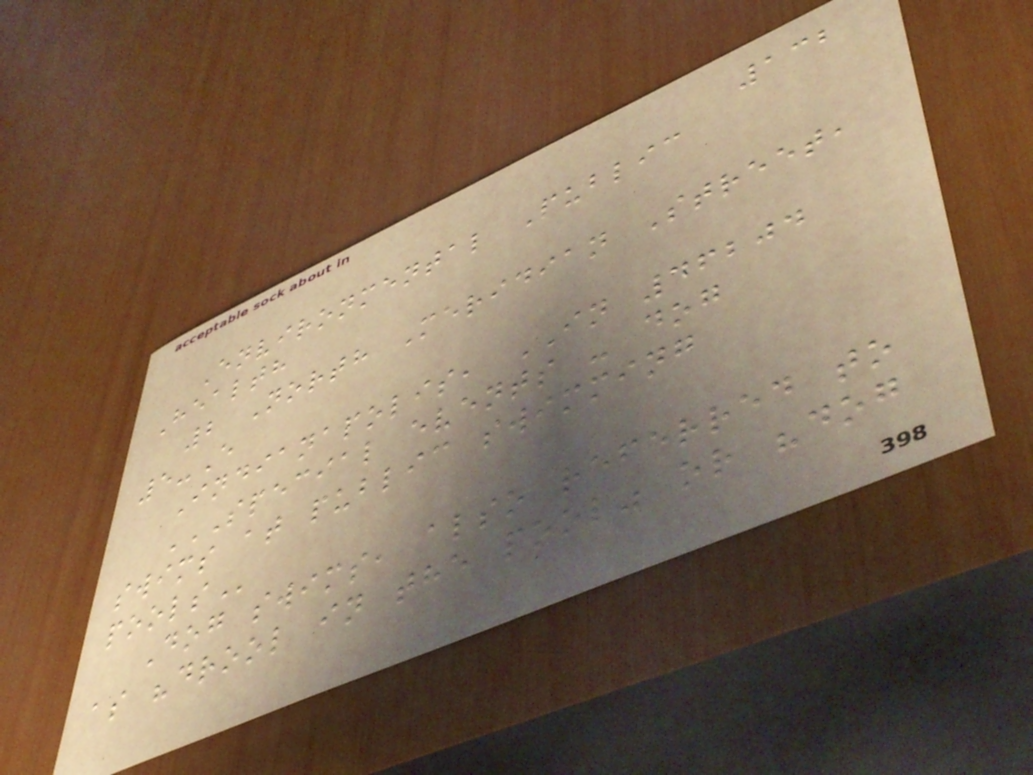132
Environmental Public
Health
2 North Meridian Street,
5-E
Indianapolis, IN 46204
SPECIAL EVENTS - DOG
SWIMS AT PUBLIC SWIMMING
POOLS
Dog swims, also referred to
as "drool in the pool" or "dog
